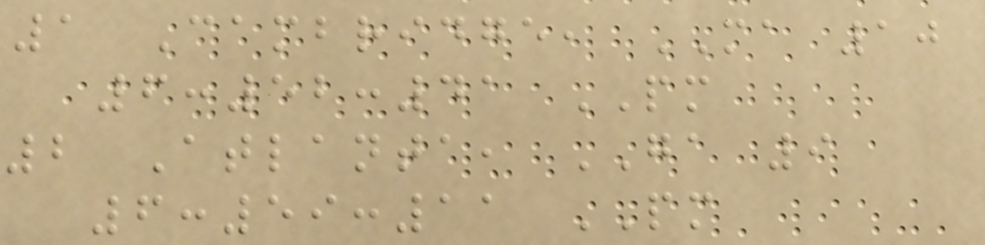1 Cambridge, MA 10
6:52:41 PM
2 Atlanta, GA 9
6:59:11 PM
